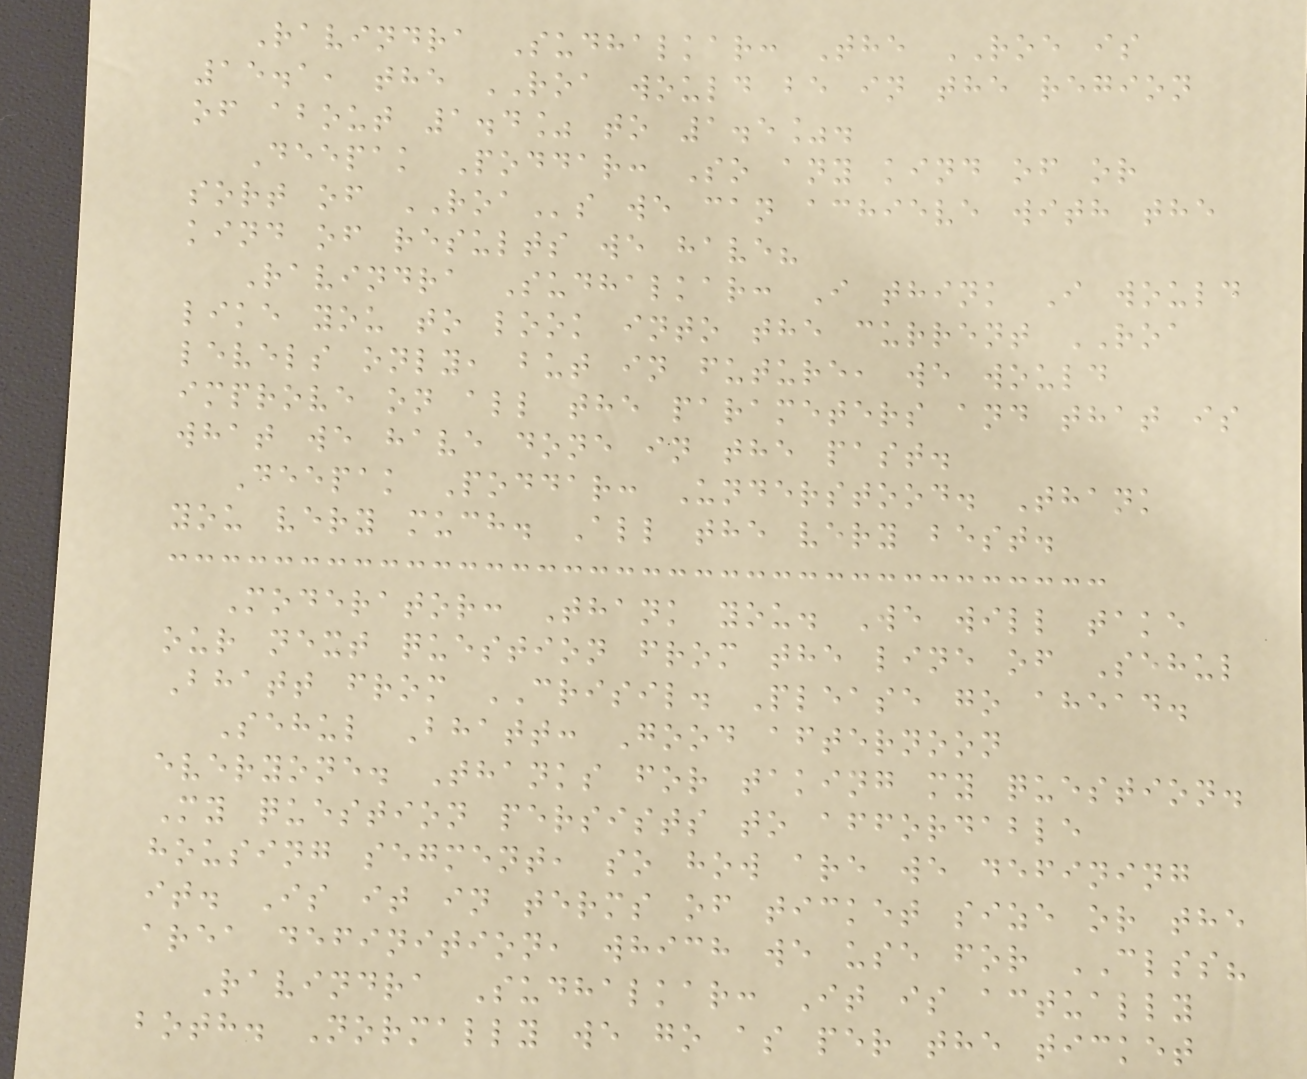Ravindra Sudhalkar: The ROE is
15.1, the ROA would be in the region
of about 1.4% to 1.5%.
Deepak Poddar: So any kind of or
sort of ROAs we can achieve with the
kind of results we have?
Ravindra Sudhalkar: I think I would
like you to look into the current ROA
levels only, but in future, we would
improve on all the parameters and that is
what we have done in the past.
Deepak Poddar: Understood. Thank
you very much. All the very best.
Moderator: Thank you. We will take
our next question from the line of Sehul
Bhatt from CRISIL. Please go ahead.
Sehul Bhatt: Good afternoon
everyone. Thanks for taking my question.
My question persists to affordable
housing segment, so how are we defining
it. Is it in terms of ticket size or the
area definition, which we use for CLSS?
Ravindra Sudhalkar: It is actually
both. Normally we go as per the ticket
